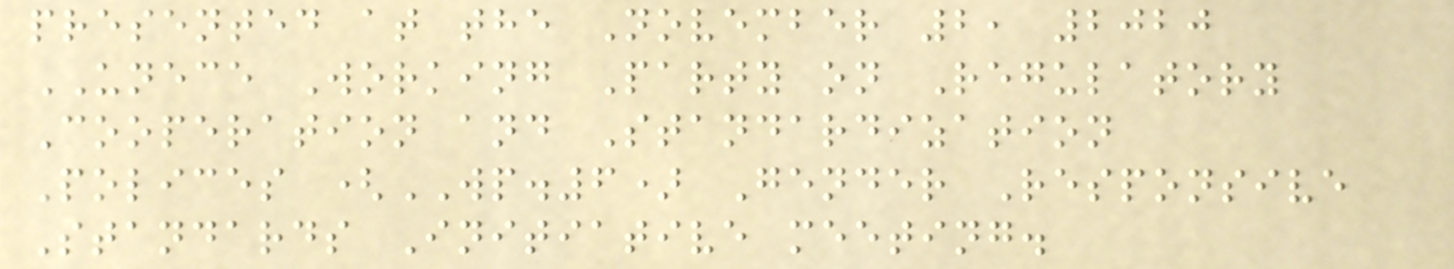presented at the November 2, 2020
UNECE Working Party on Regulatory
Cooperation and Standardization
Polices (WP.6) Gender Responsive
Standards Initiative meeting.
